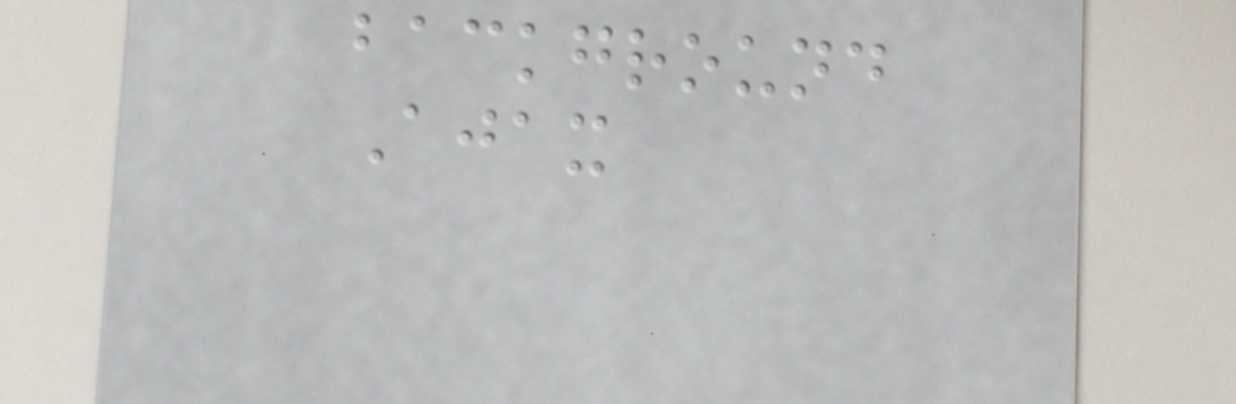background
Ajax
